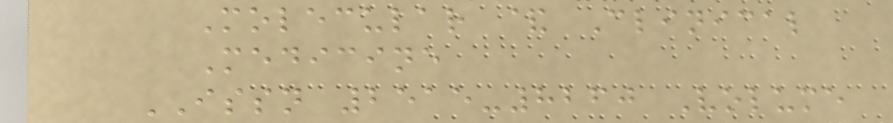Molecular & Clinical
Medicine
ISSN 2515-8260 Volume
